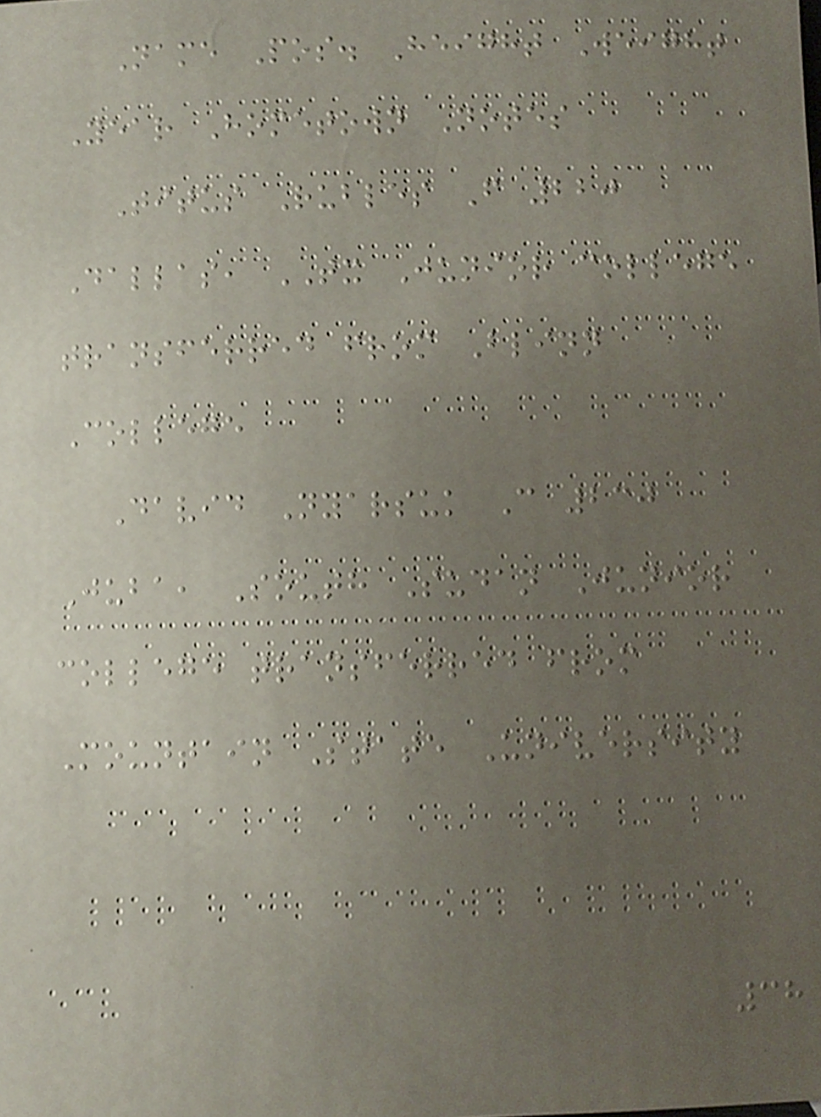Name Pos. Height Weight
Year Hometown Notes
Titus Rubles F 220
Dallas, TX Junior college
transferred from Blinn
College
David Nyarsuk C 230
Juba, South Sudan Junior
college transferred from
Mountain State University
38
